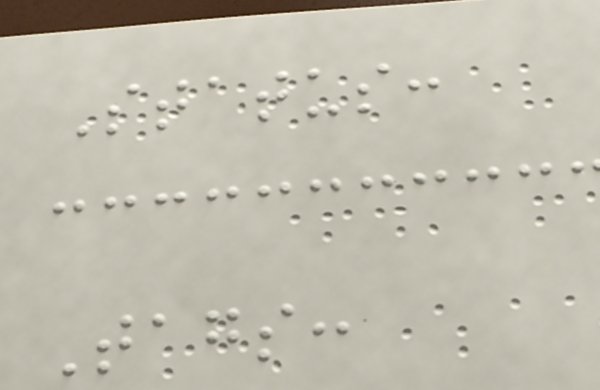Status:
Tags:
